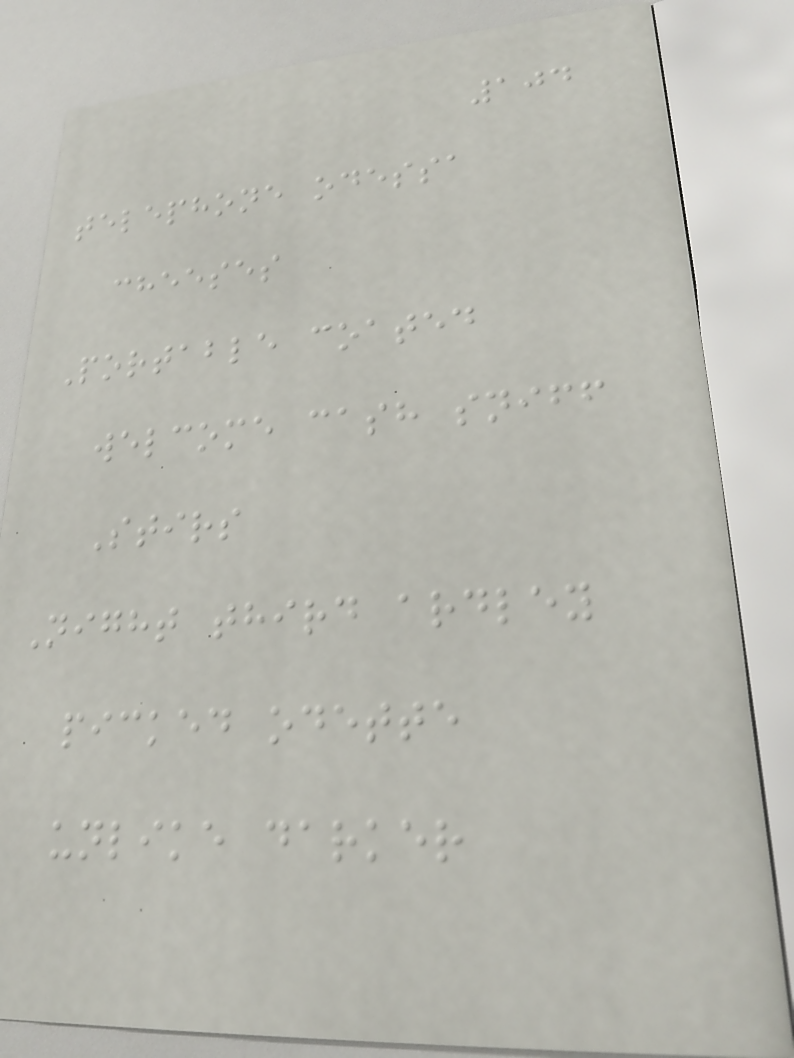104
telephone odessa
cheeses
Portable coated
welcome cash sniff
Stirs
Night third ardley
picked odette
unlike darker
